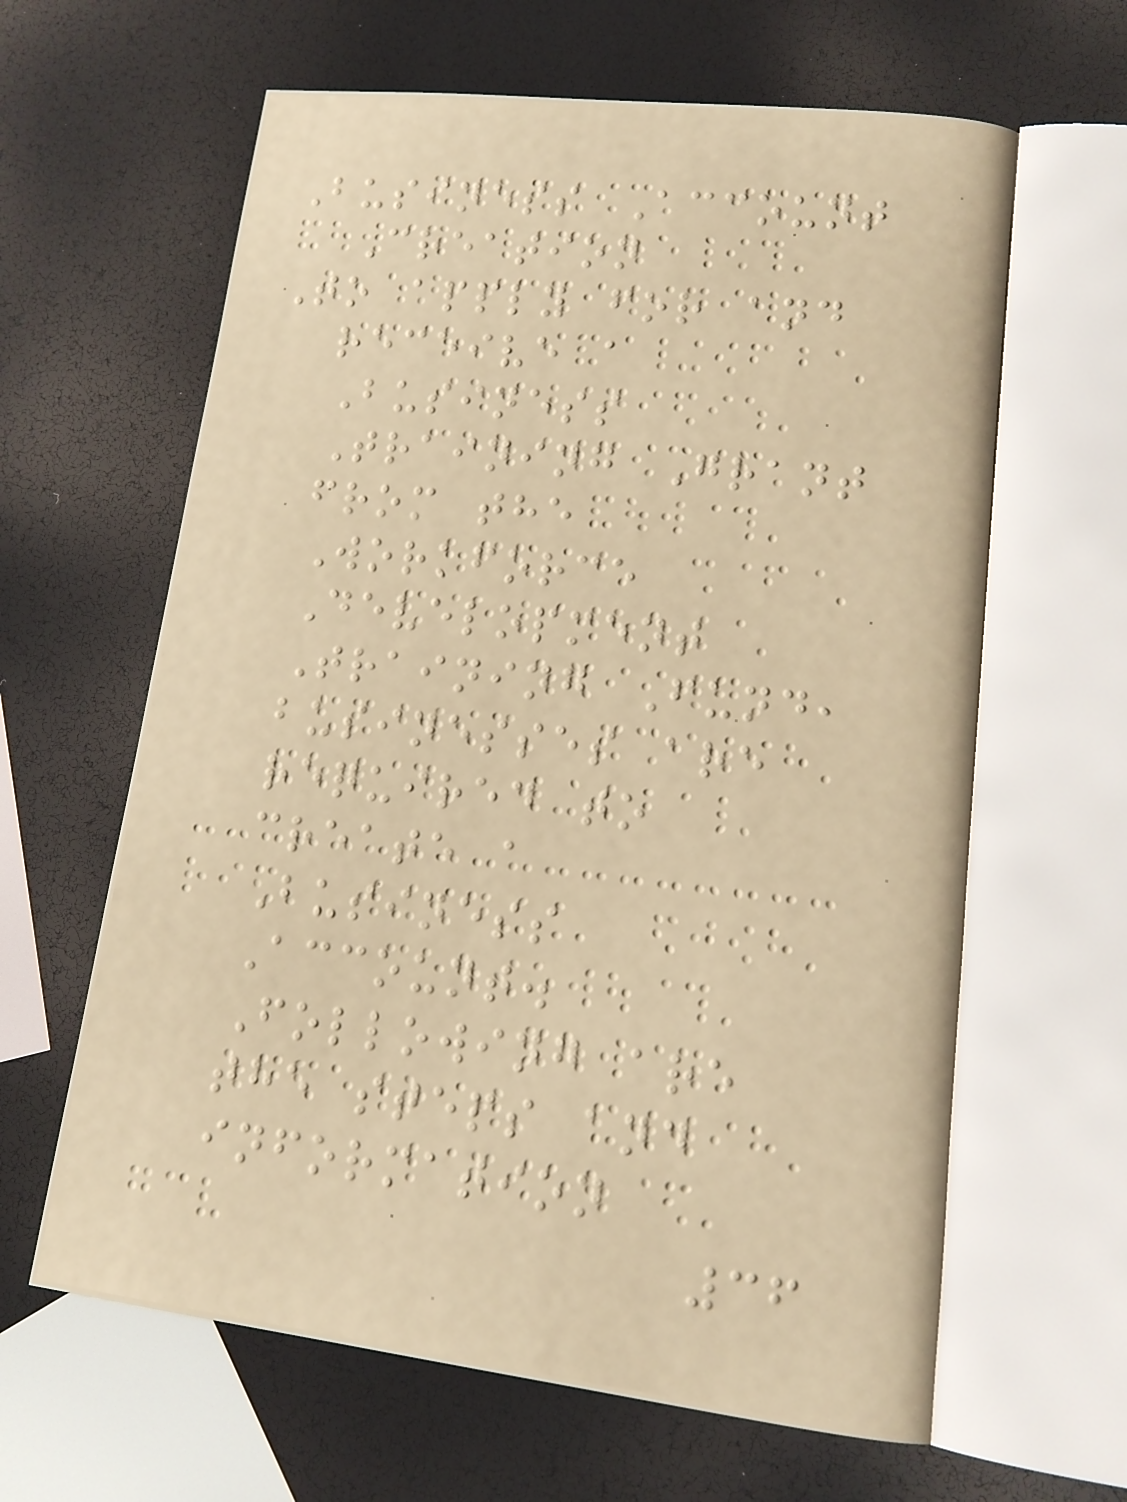Business Account
Creation
To apply for and
receive a
Business
Training Grant
from the
Workforce
Development
Training Fund,
businesses are
required to
create a
Business
Account.
Following are
the steps and
information
36
